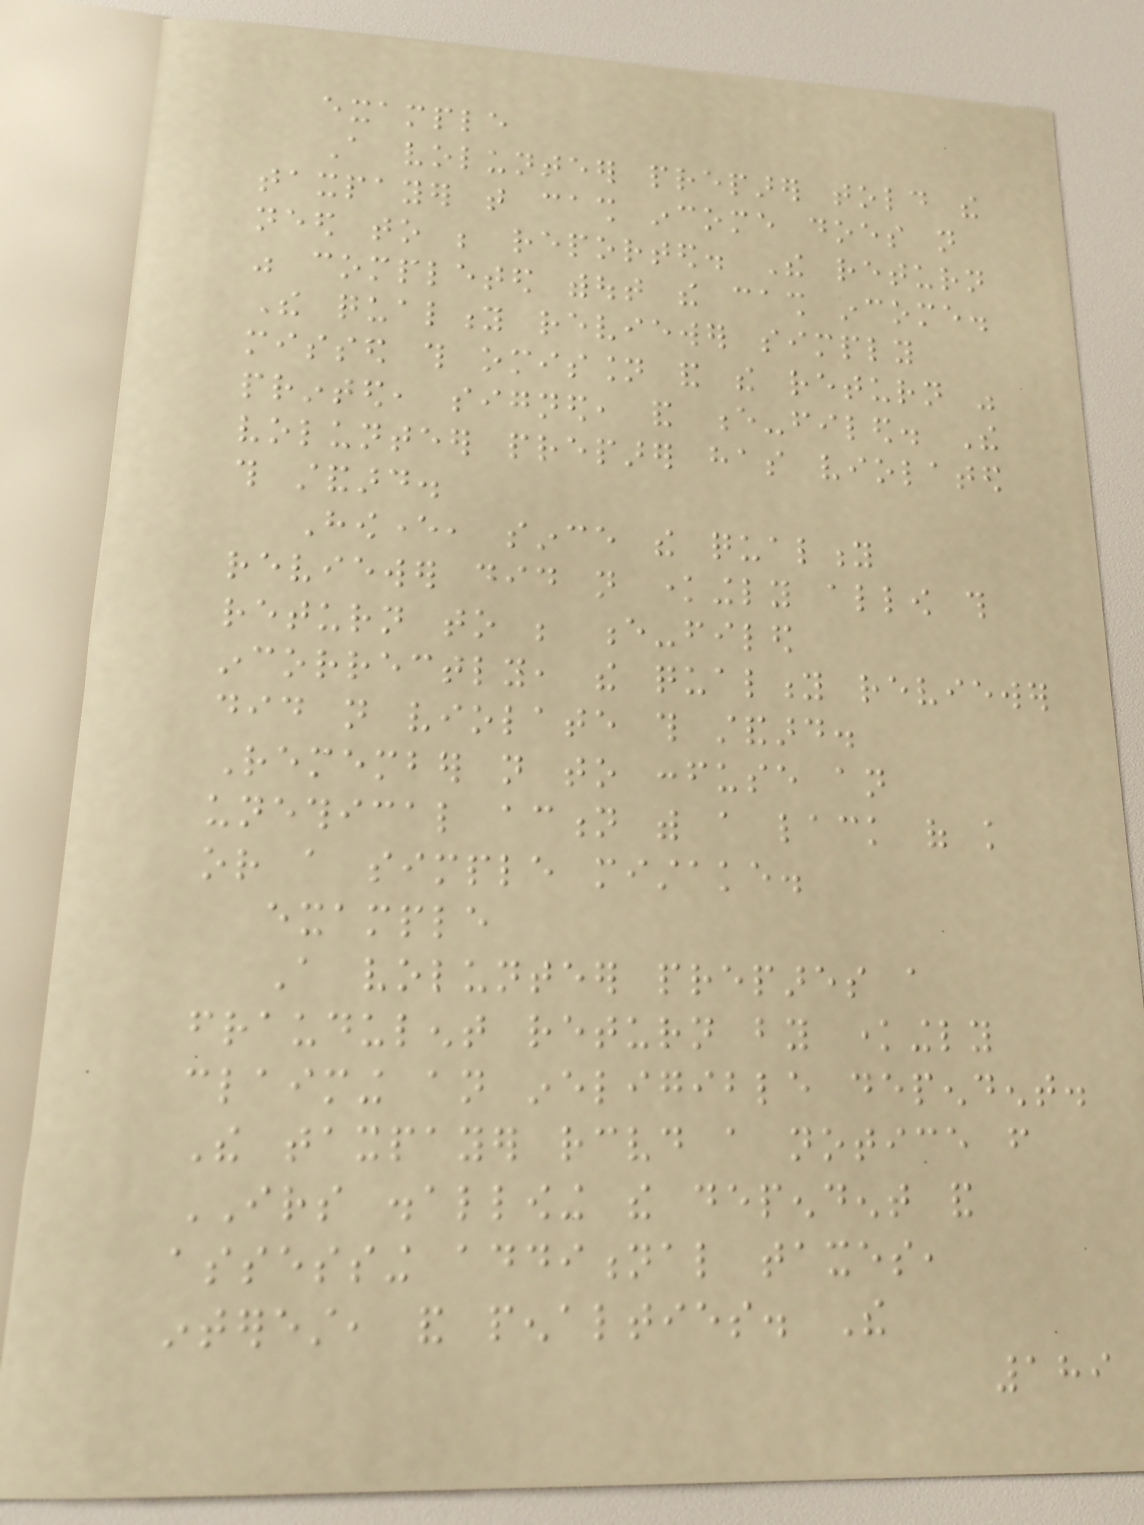example
A volunteer preparer told the
taxpayer that cash income does not
need to be reported. The return
was completed without the cash income.
The quality reviewer simply
missed this omission and the return was
printed, signed, and e-filed. The
volunteer preparer has violated
this standard.
However, since the quality
reviewer did not knowingly allow this
return to be e-filed
incorrectly, the quality reviewer
did not violate this standard.
Remember not to confuse an
unethical action with a lack of knowledge
or a simple mistake.
example
A volunteer prepares a
fraudulent return by knowingly
claiming an ineligible dependent.
The taxpayer received a notice from
IRS disallowing the dependent and
assessing additional taxes,
interest, and penalties. The
189
